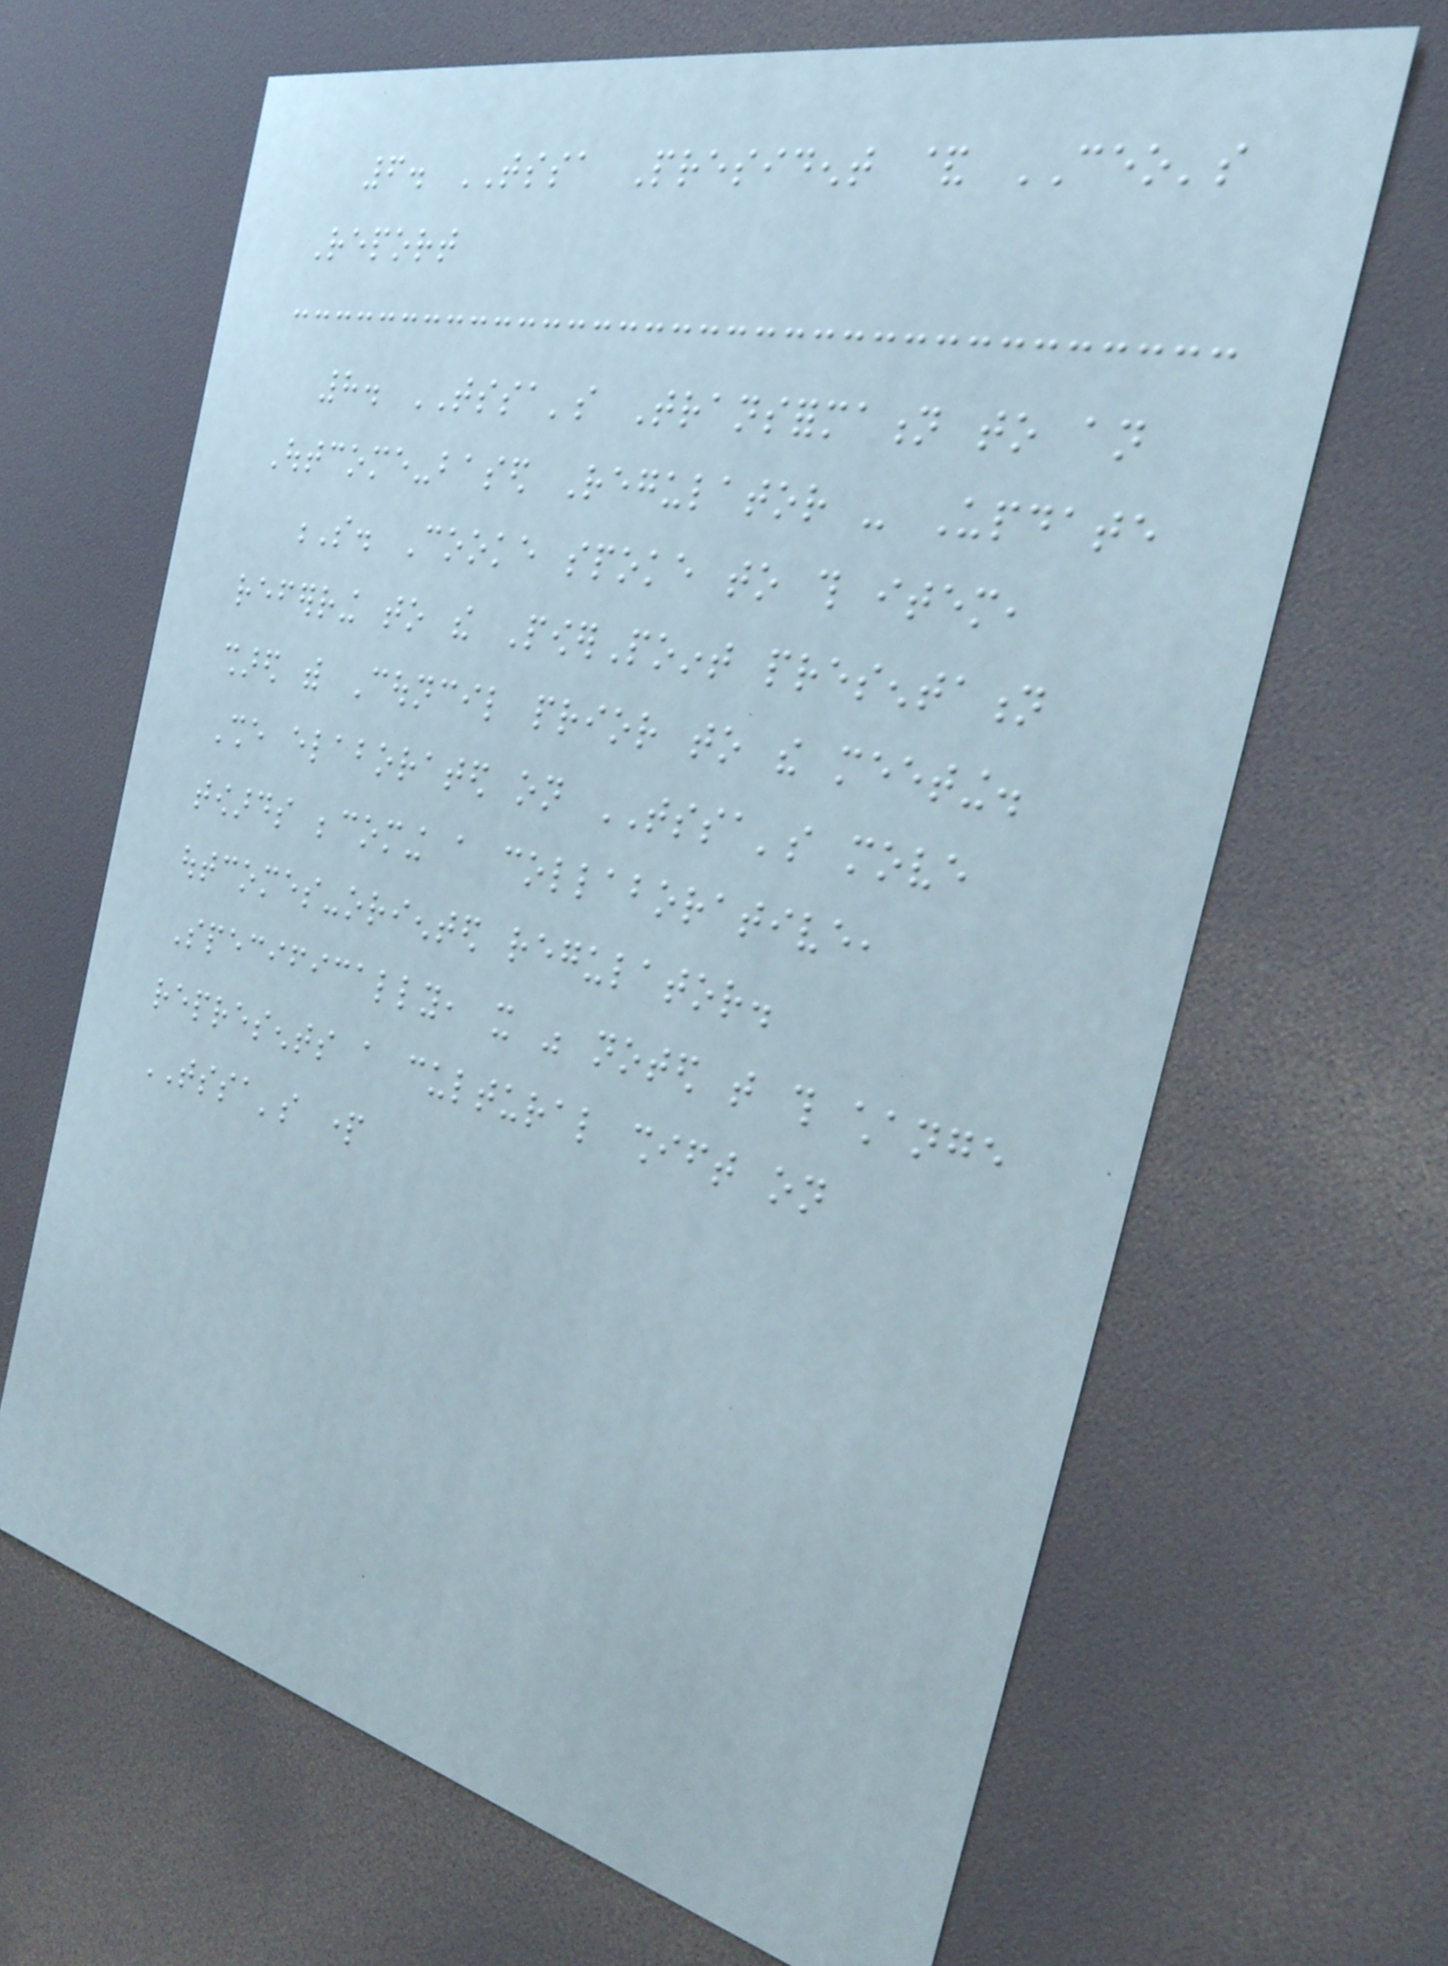6. TSSA President & CEO's
Report
8. TSSA's Transformation to an
Outcome-based Regulator - Update
S. Cooke spoke to this item,
referring to the PowerPoint presentation
shared with Council prior to the meeting.
She elaborated on TSSA's move
towards becoming a collaborative,
outcomes-oriented regulator.
Specifically, it was noted that this change
represents a cultural shift on
TSSA's part
